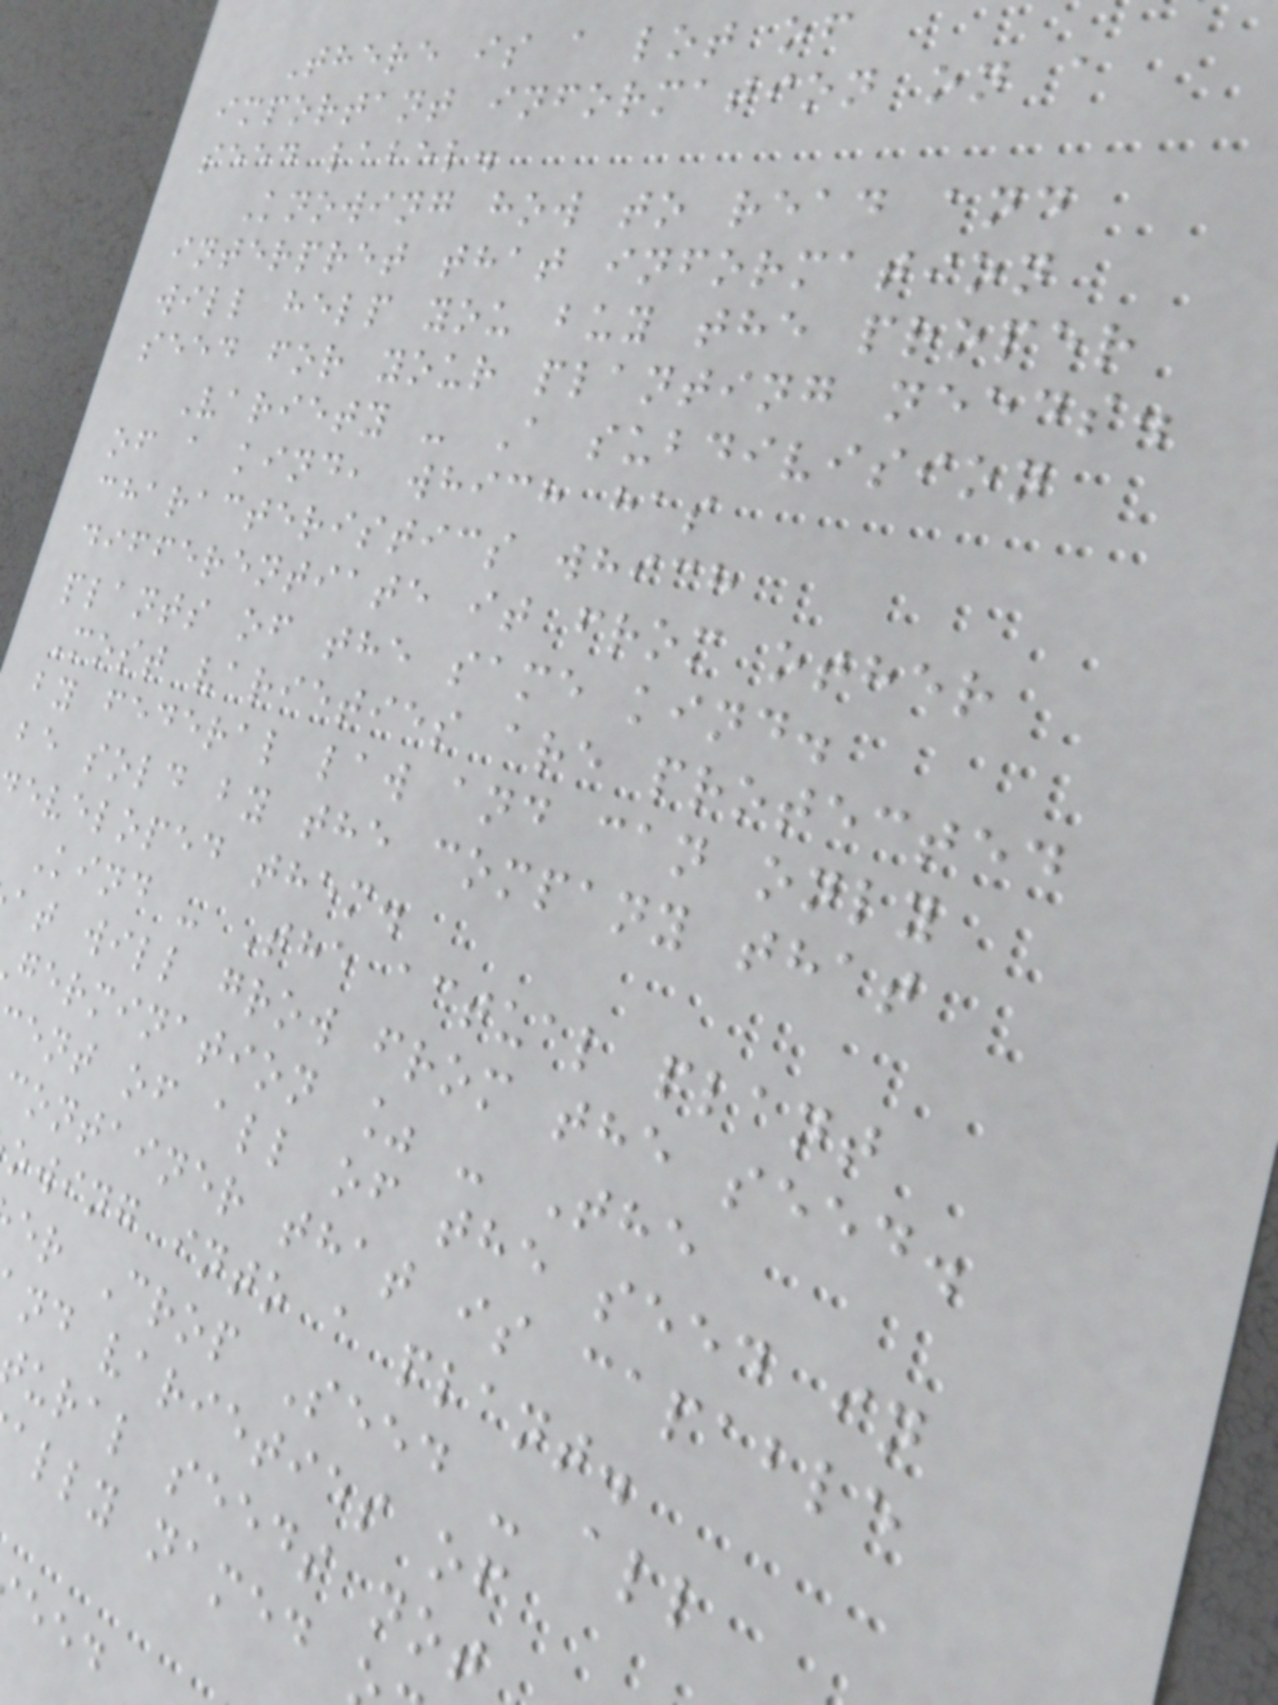There is a lot of
important information on a
seed label.
Knowing how to read and
interpret that information
will help you buy the proper
seed for your planting needs.
Variety - A subdivision
of a kind, which has
characteristics which
differentiate it from other
plants of the same kind.
Most varieties are protected
by federal law and can only
be sold by the company that
eveloped them.
Kind - The actual plant
at will grow from the seed.
germination % - The
ent of all of the seed in
container that is capable
owing into a plant.
er Crop Seed - all
nd varieties of
ural seeds not
ally named
